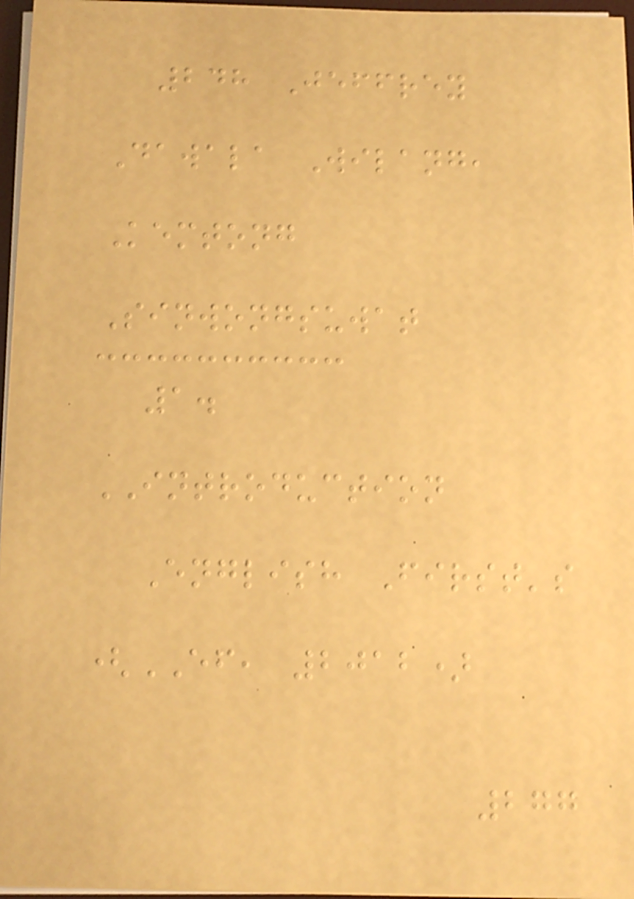248 Jeffrey
Dawala Wilang,
Kemtong
Sinwongsuwat
1.
INTRODUCTION
English First's
(EF, 2012)
277
